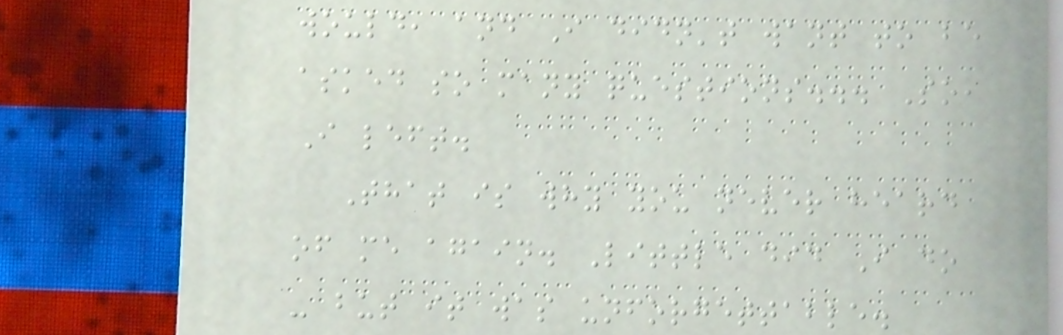would, and I didn't want to be
asked so many questions... So,
I left.
That is why you never heard
of me again. Little did I do
- but it was unforgettable.
